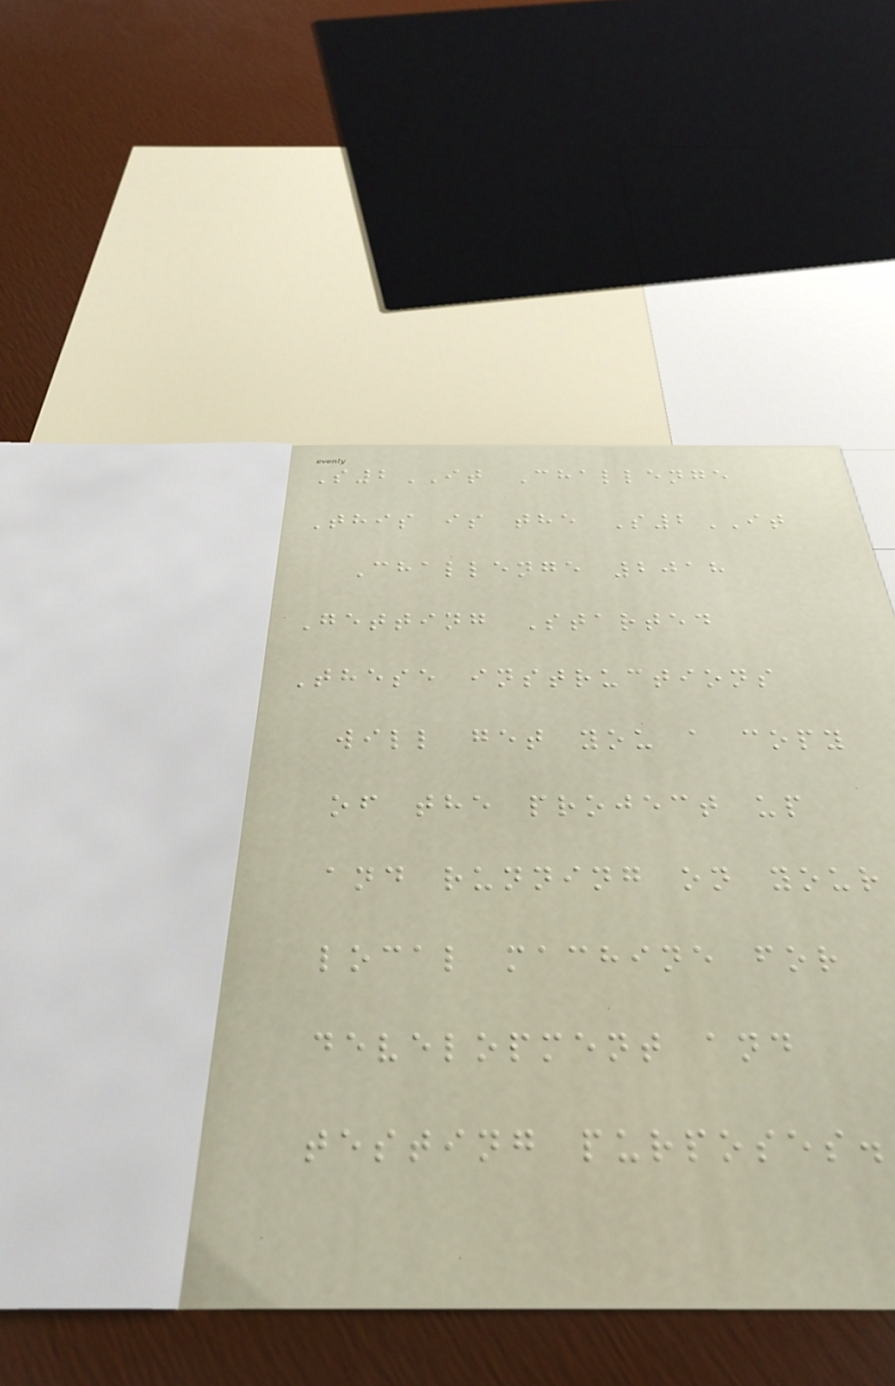S2IT Challenge
This is the S2IT
Challenge 2018
Getting Started
These instructions
will get you a copy
of the project up
and running on your
local machine for
development and
testing purposes.
